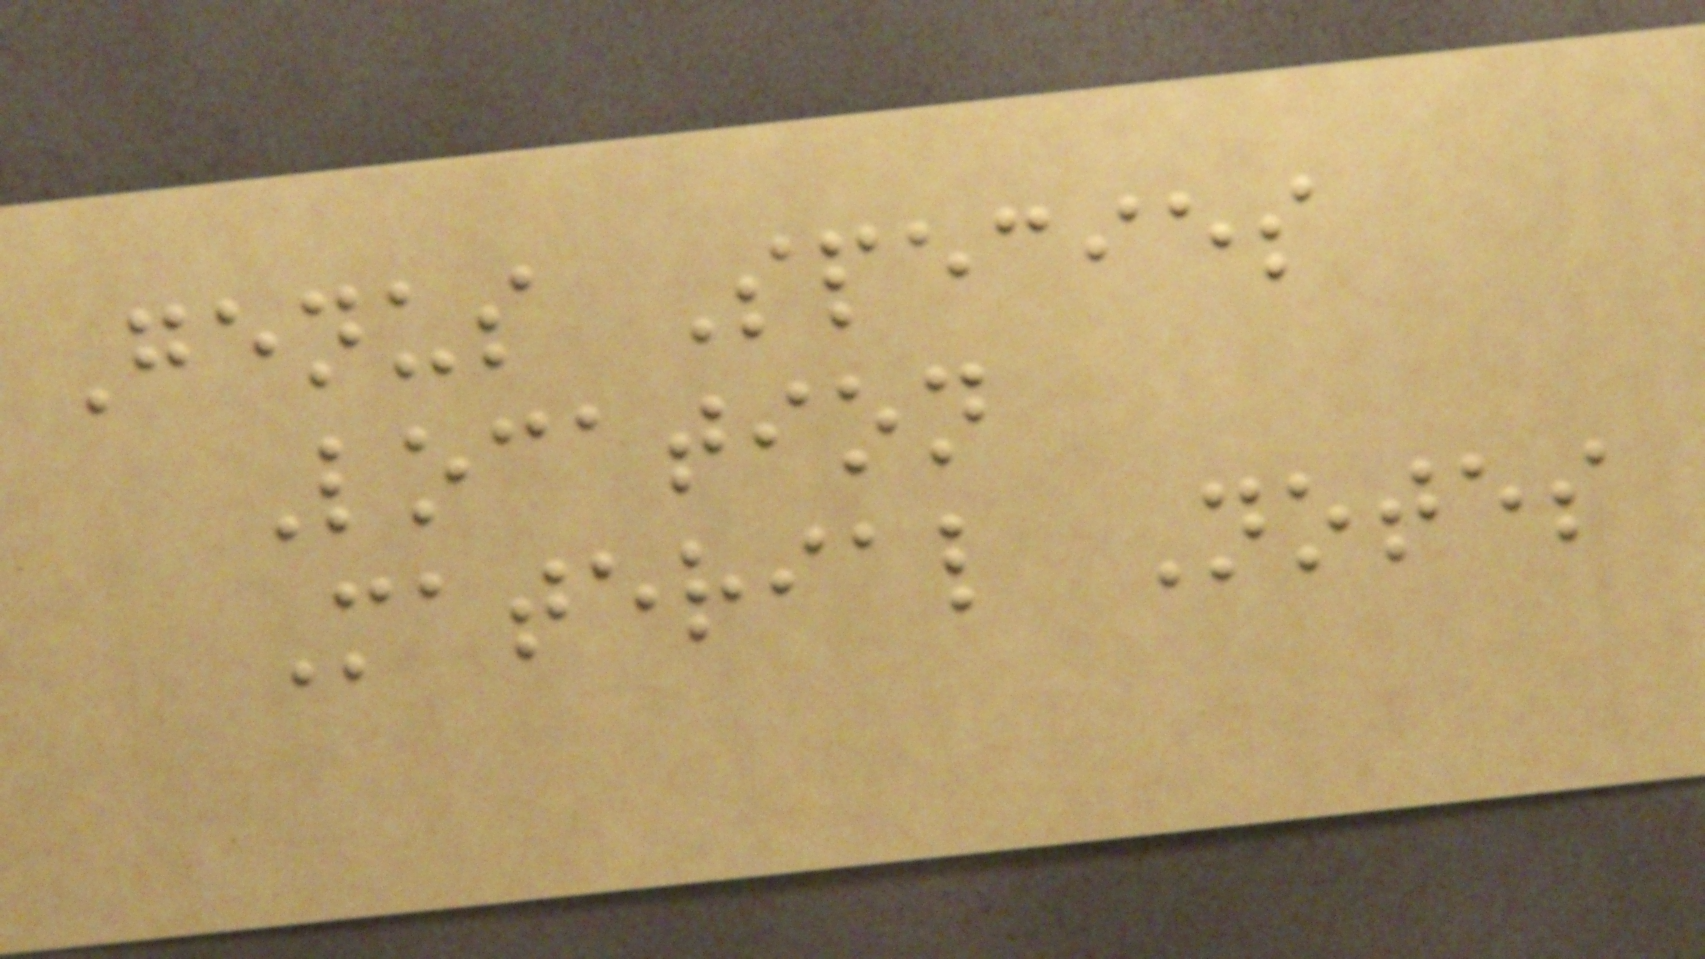Genus Species
Location
Material Notes
